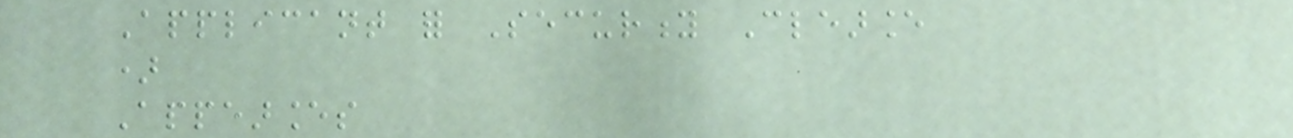Applicant for Security Clearance
)
Appearances
